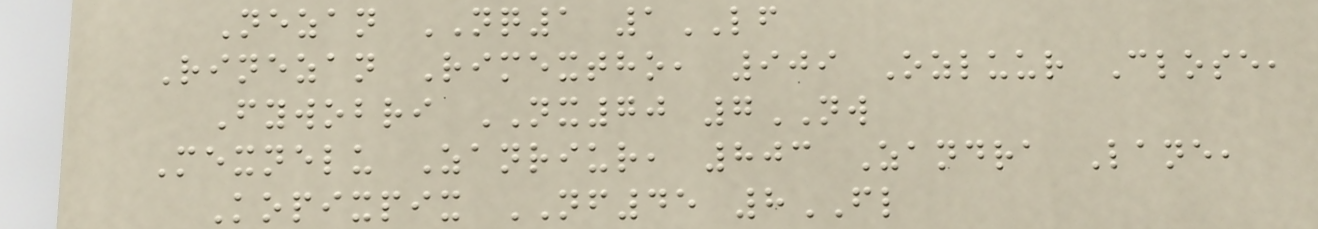Nezan NQ1 1LF
Rinezan Rimextho, 909 Ozluur Close,
Fywobri NX70 7NW
Mexnelu Zanriur, 803 Zandra Lane,
Kopixpix NF45 8FL
